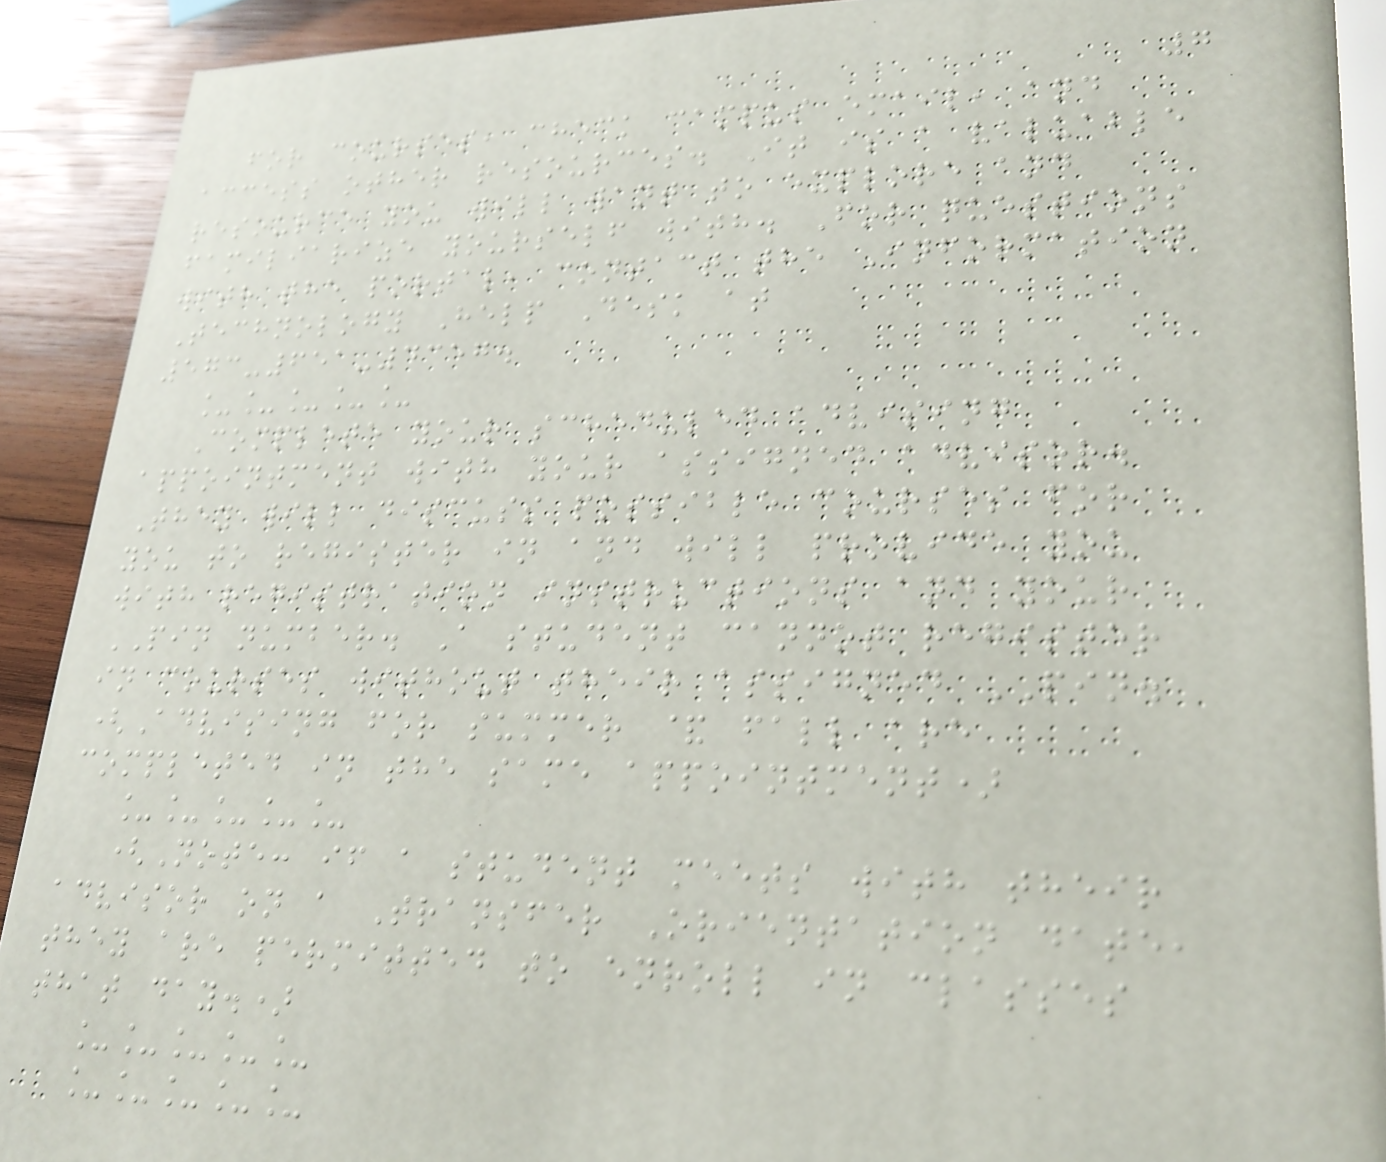7
for courses, check campus email, and
access other resources. It is a valuable
resource you will want to explore and
familiarize yourself with. For questions
with the portal, contact the Information
Technology Help Desk at
573-651-4357.
_____
Complete your scheduled advising
appointment with your assigned advisor.
They will discuss possible courses for
you to register in and will provide you
with registration instructions and your
PIN number. A student cannot register
in courses without their assigned PIN.
(Advising for summer & fall are
completed in the same appointment)
_____
(Note: if a student meets with their
advisor on a Transfer Orientation date,
they are permitted to enroll in classes
that day.)
_____
_____
